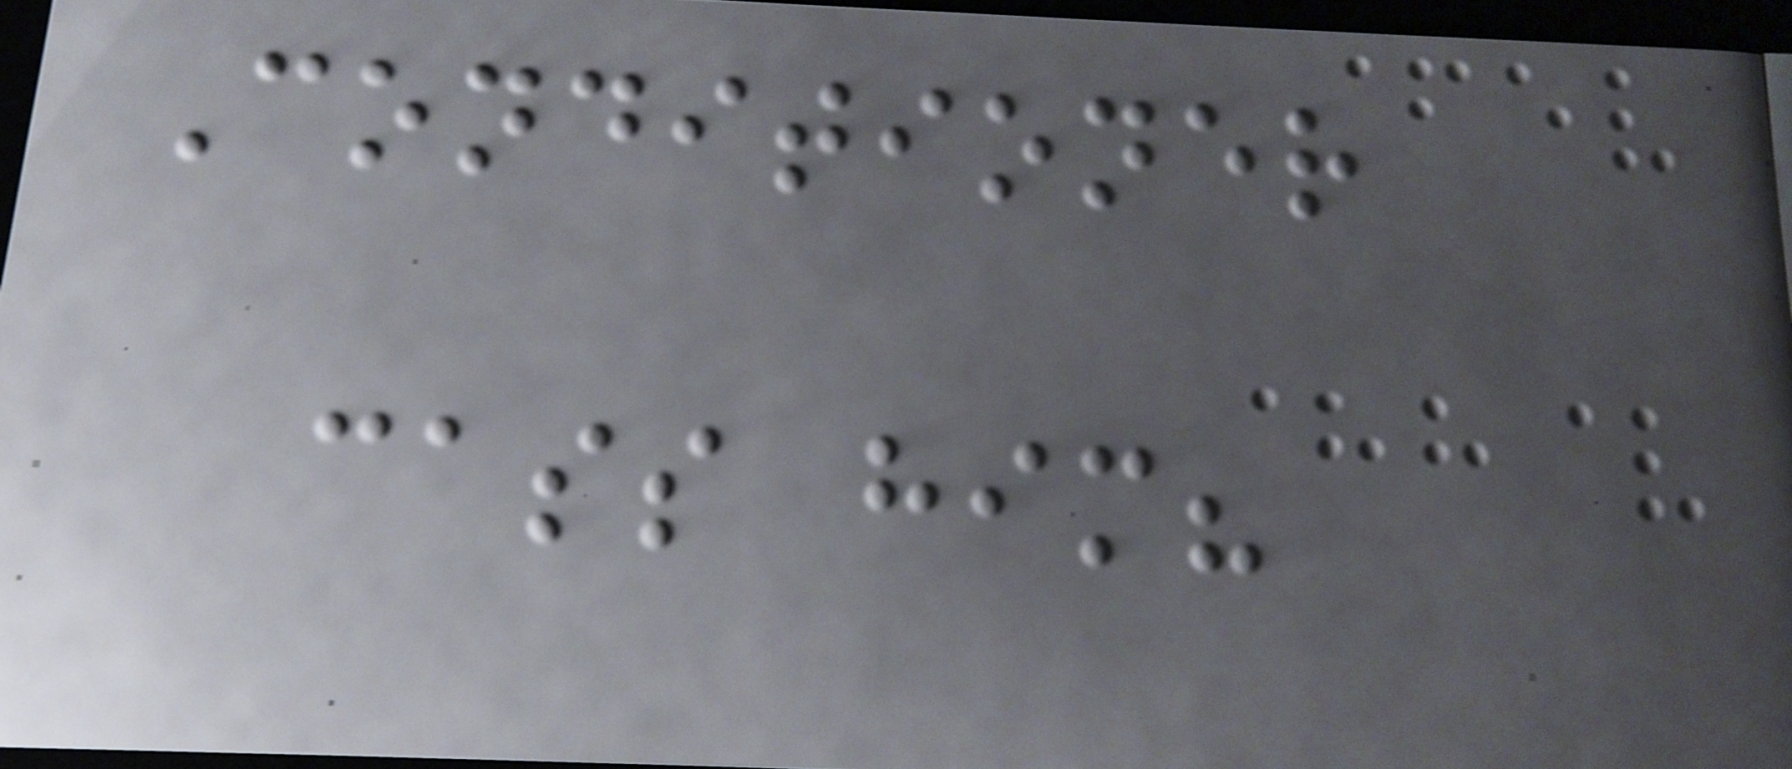Conditioner
cass him?
